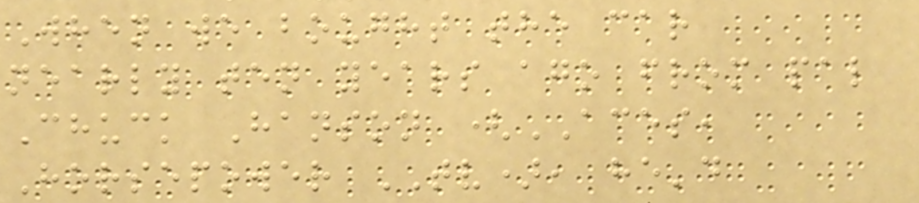When we bought the car
nearly ten years ago from pal
Chuck Hanson (ACES,
Horsepower TV), he'd
